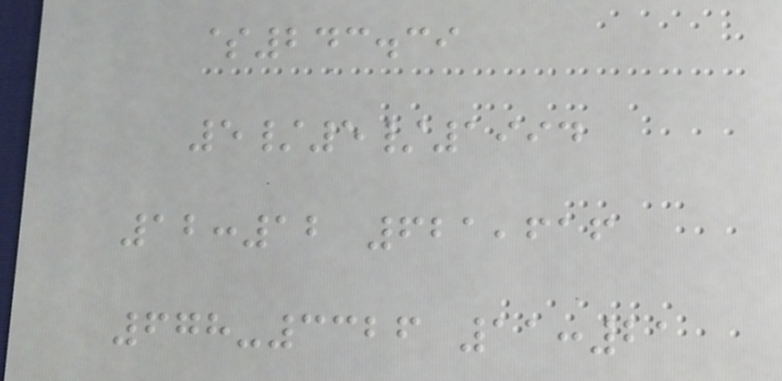$243.39
5/5/1994
12:12 621,616
678-3326 11:21
